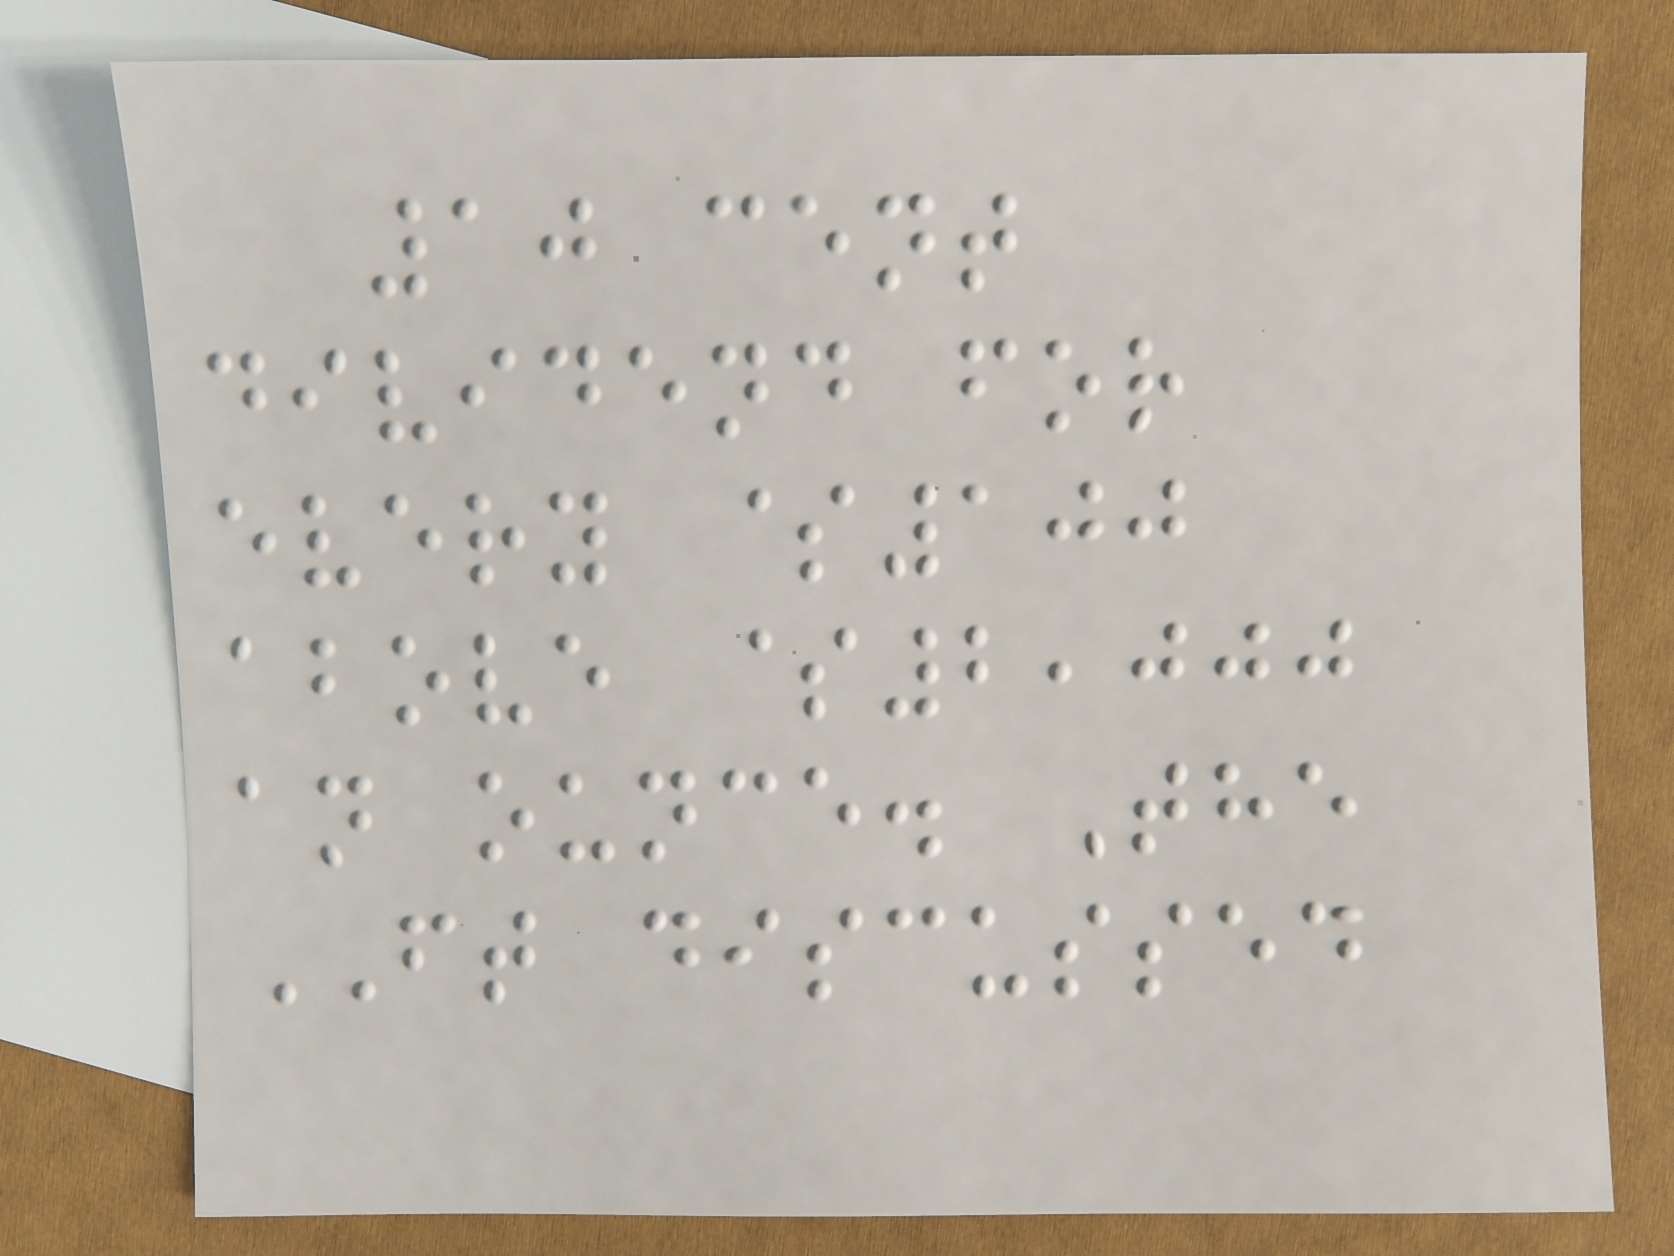10 cent
dividend for
every $100
above $2,000
an ounce. The
FT discussed
